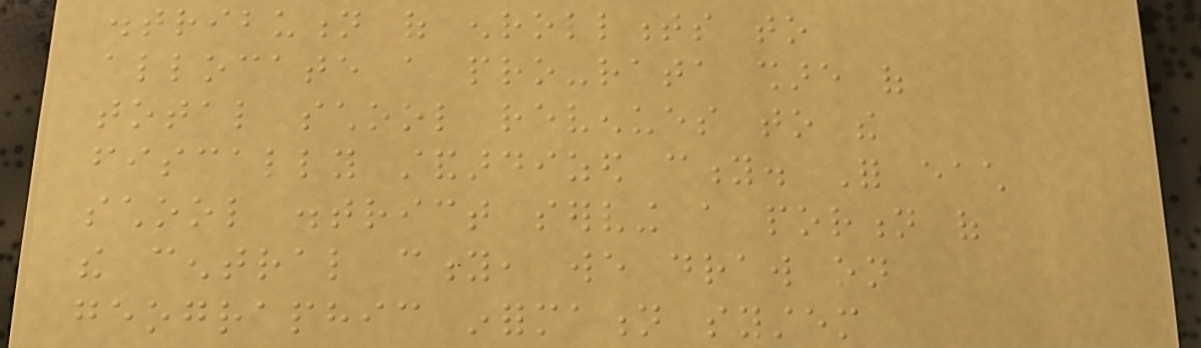distribution of enrollments to
allocate a pro-rata share of
total school revenues to the
fiscally standardized city. For each
school district serving a portion of
the central city, we draw on
geographic information system
